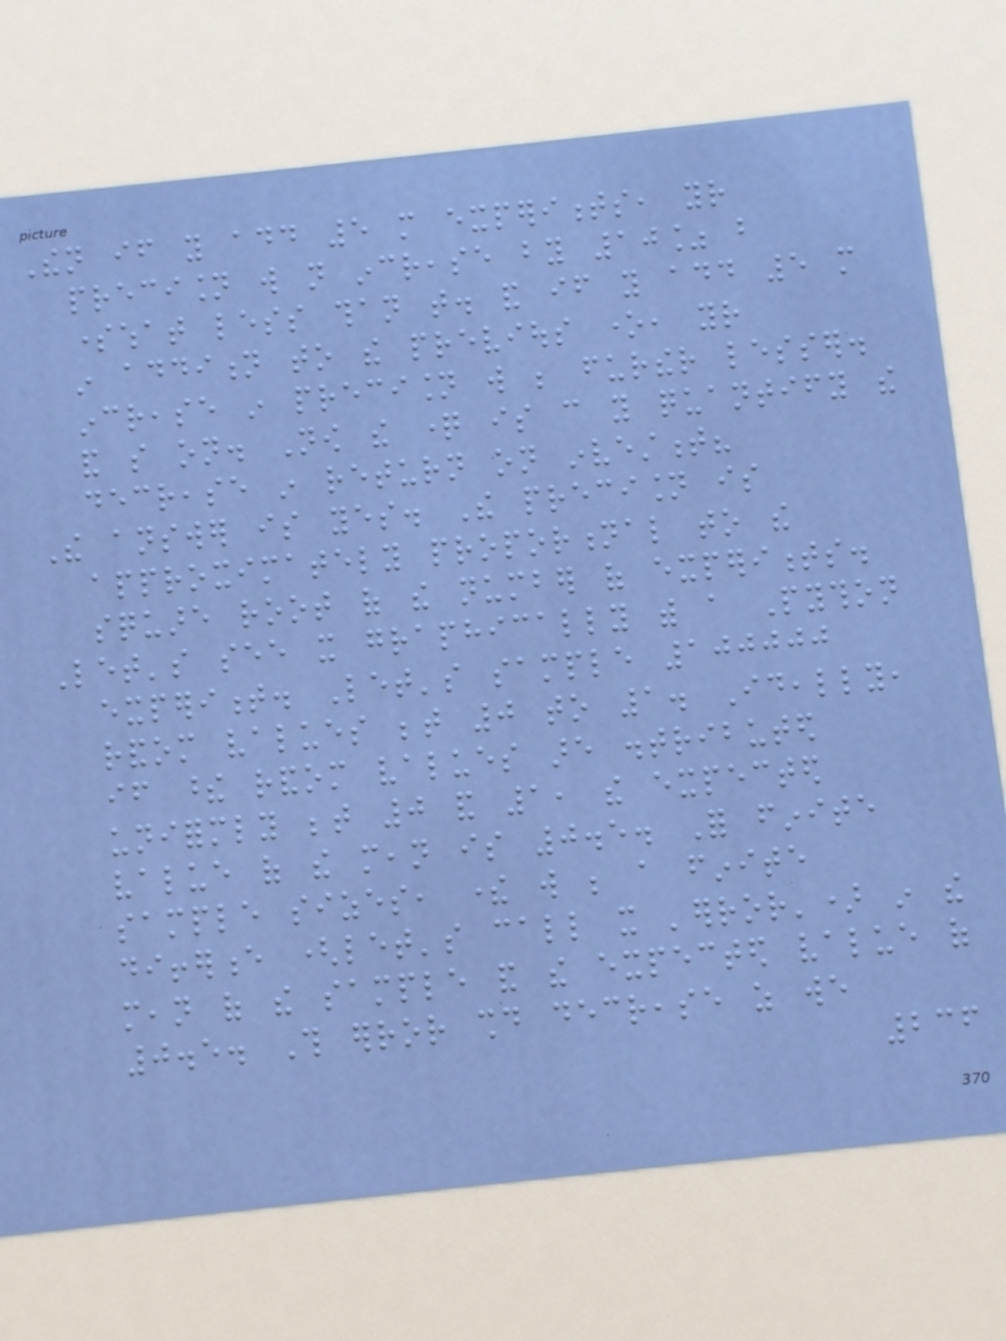Then if you add 5 more experiments, your
precision will not increase by 10% but
somewhat less than that. and if you add 5 more
in addition to the previous one, your
increase in precision will be further lesser.
and so on. Now the question is can you quantify the
decrease in return on investment?
The answer is yes. The precision is
approximately proportional to the
square root of the number of experiments.
Let's see it graphically with a Python
experiment. Let's sample 100000
random values between 0 to 1. Ideally,
if these random values are distributed
uniformly between 0 and 1, the expected
value of the mean is 0.5. For finite
sample sizes, there will be a finite
difference (let's call it 'error') in the
mean of the sample and the expected value of
0.5. This error should decrease as we
236
